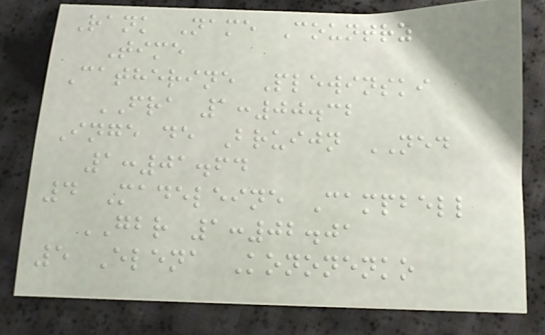Rank Name Country
Time
Catherine Plewinski
FRA 1:00.32
Inge de Bruijn NED
1:01.64
4 Madeleine Campbell
GBR 1:02.01
5 Elena Kononenko
